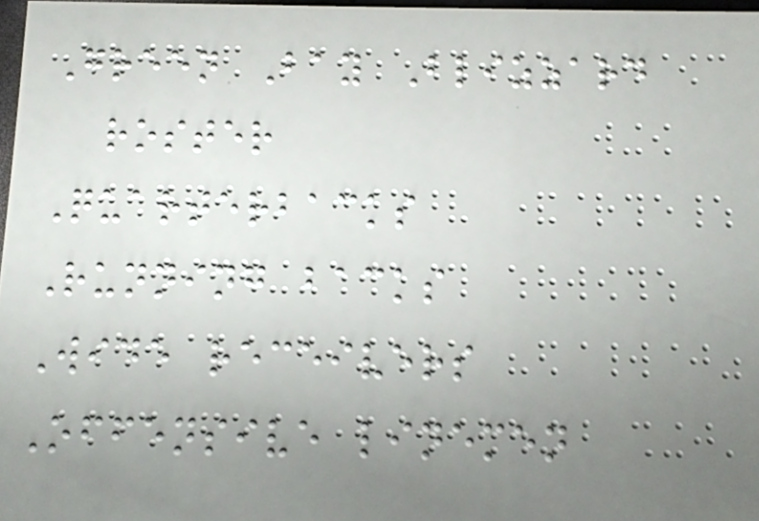Green Bay Blizzard
roster
Quarterbacks
Running backs
Wide receivers
Offensive linemen
